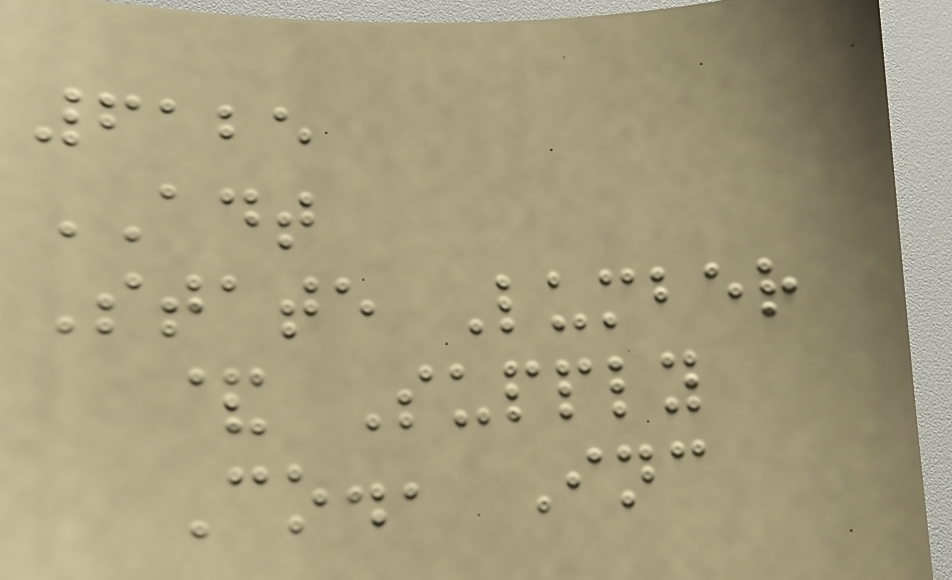6125
ADT
State Lumber
& Supply
Co., Inc
